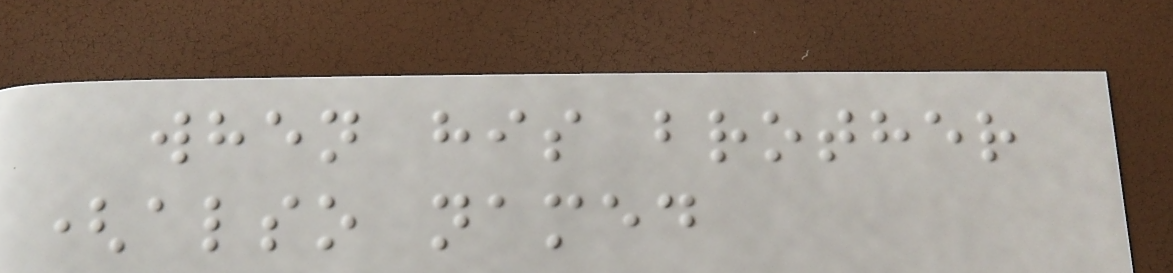when his brother
(also named
